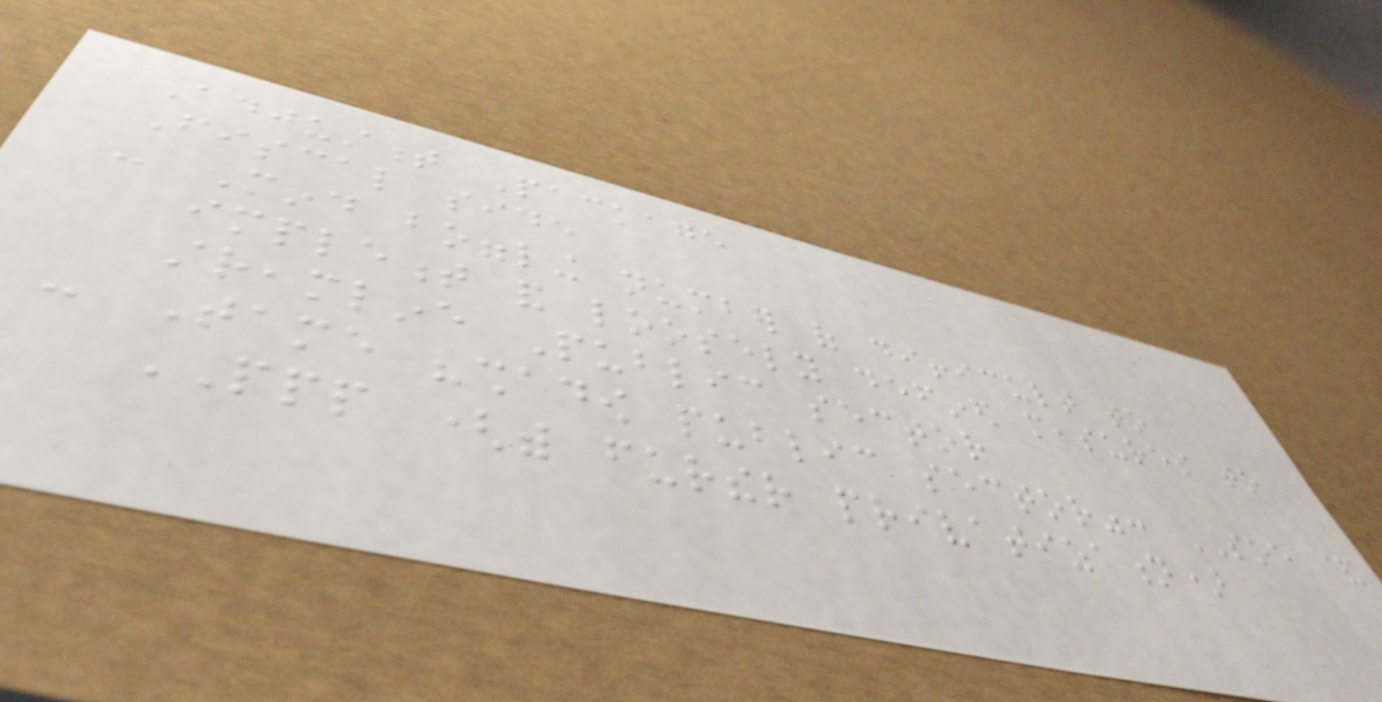Adjustment Package
Fiscal side
- Mind boggling number of difficult to
implement and loosely defined measures to
streamline Public sector
- Tame "shadow public sector": SOE &
PPP (with further privatization)
